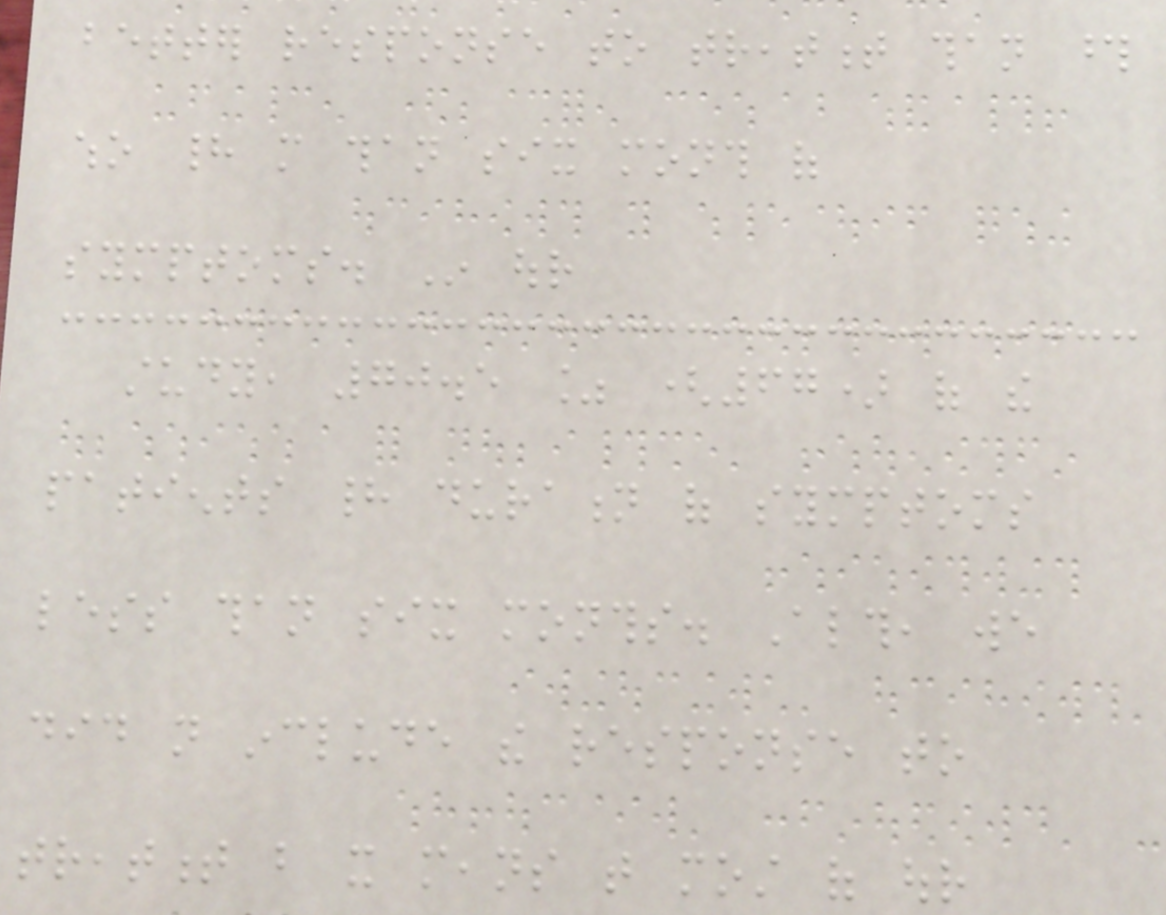better response to treatment than those
who had more than six month of
symptoms. In our
study, 70.5 % (67) of the
patients had duration of symptoms
less than six months. Although, we
did not include the response to
treatment but it means that most of our
